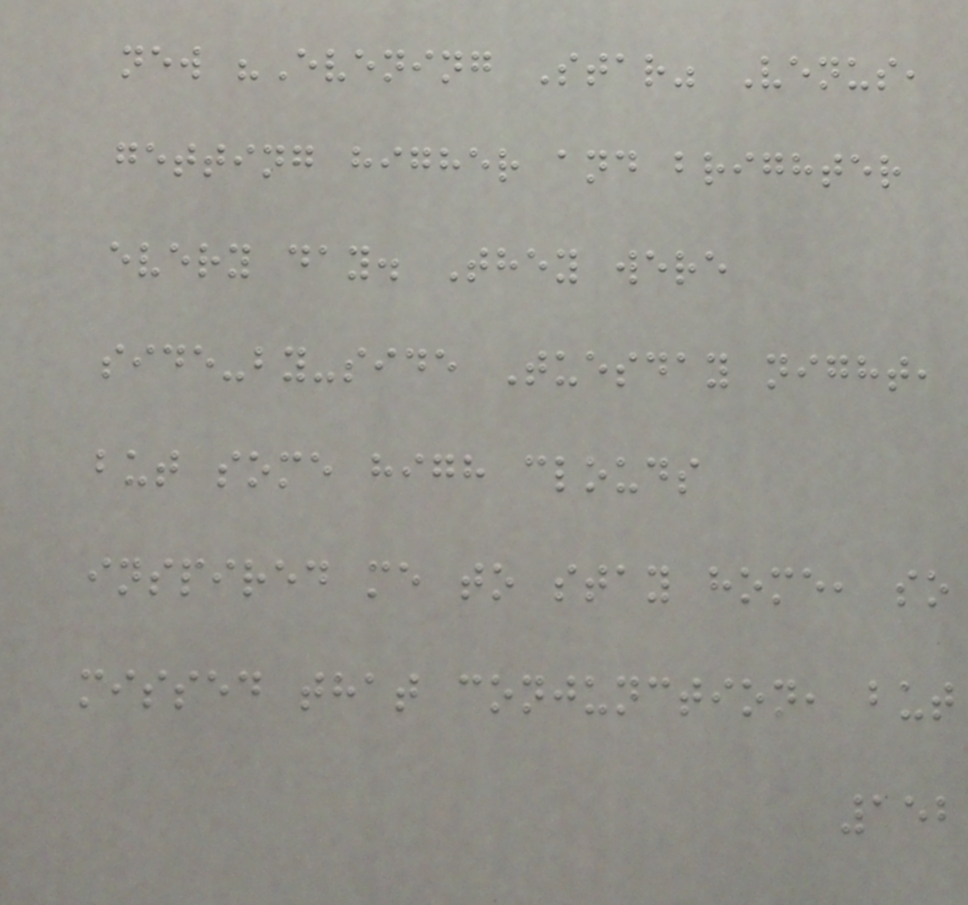new "Evening Star" Venus,
getting higher and brighter
every day. They were
side-by-side Tuesday night,
but some high clouds
inspired me to stay home, so
missed that conjunction, but
152
